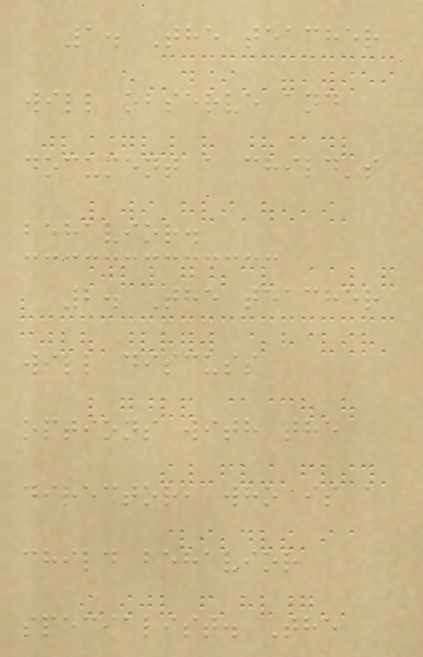1. The teacher
will observe and
document a child's
behavior.
2. The teacher
will discuss
options with the
director, who is a
child behavior
specialist. The
